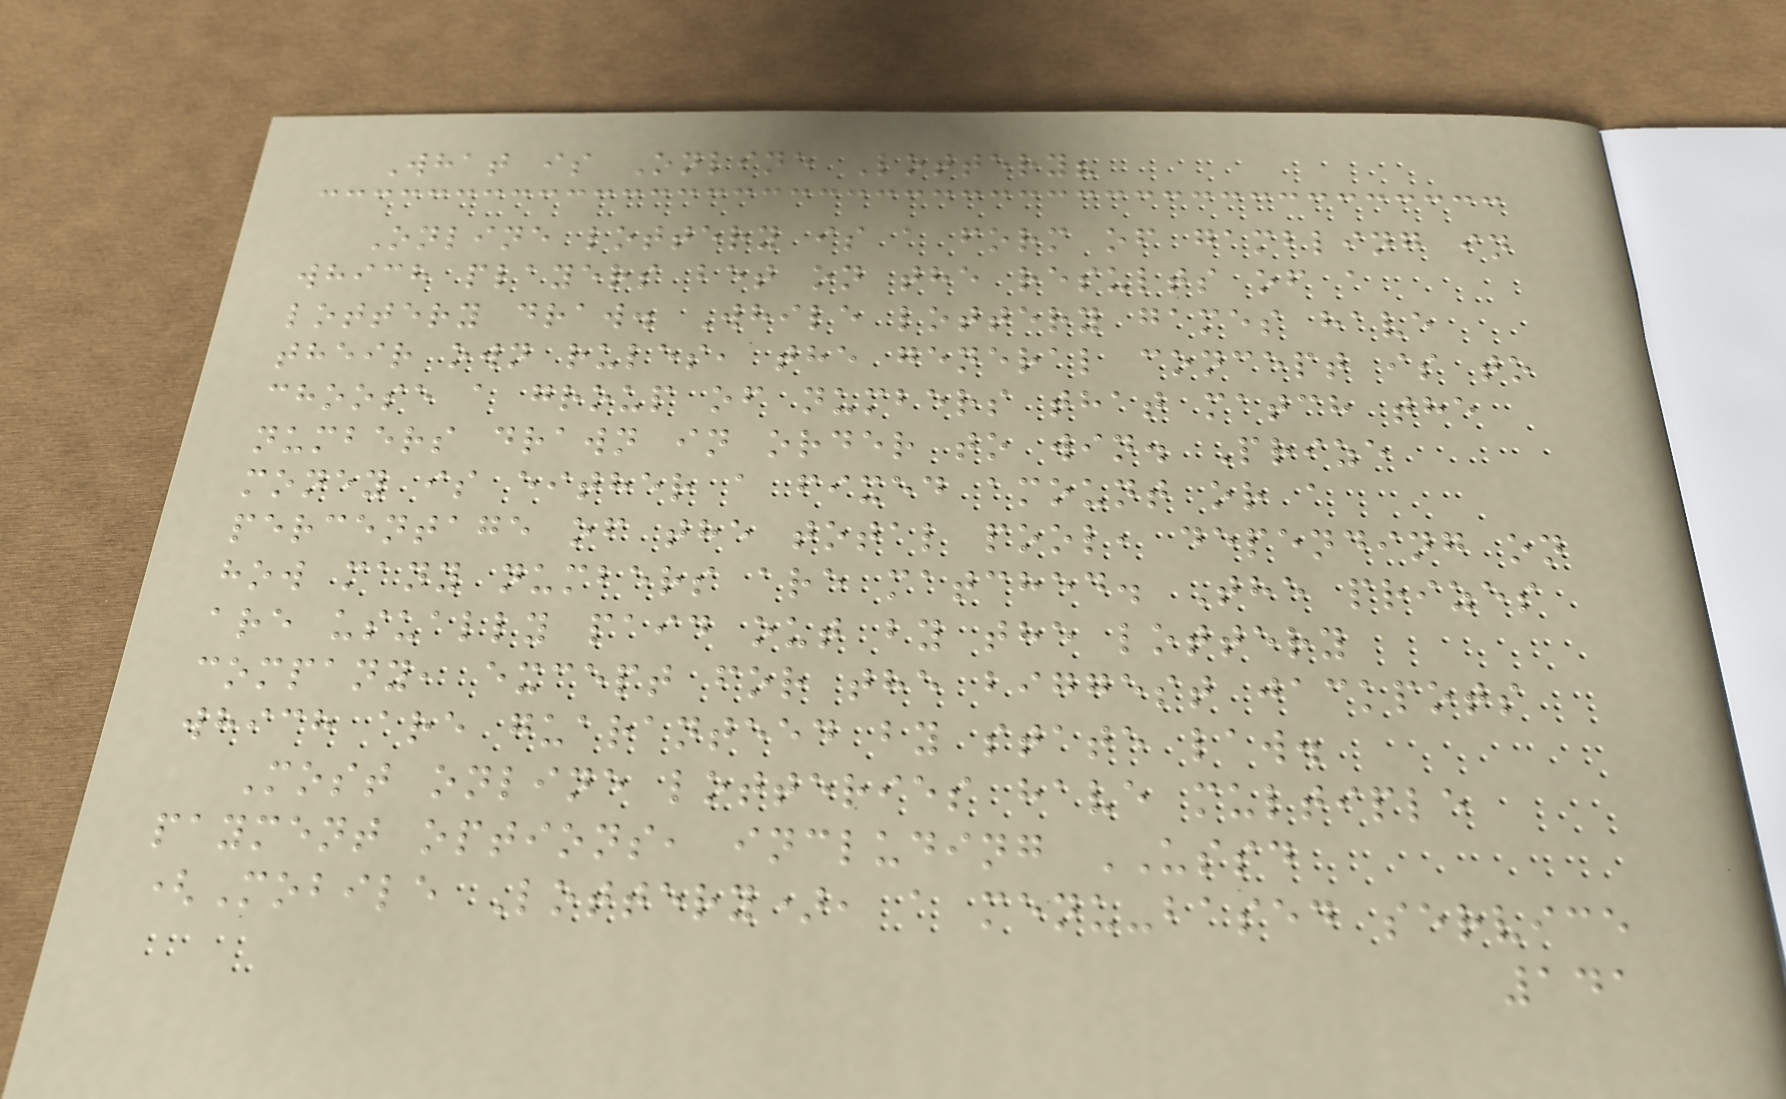What is Online Lottery?
Online lottery is a form of gambling in
which players bet on the results of a
lottery draw. While lottery games have
their own rules, the general concept is to
choose a group of numbers that match the
numbers drawn in order to win. Prize
money is either a fixed amount or a
percentage of the total pool, depending on
how many numbers are matched. The prizes
are usually paid out by the lottery
company, except for the biggest jackpots
which are guaranteed by state law.
Most online lotteries have multiple
payment options, including USSD
(Mobile Lottery), a menu-based service
141
